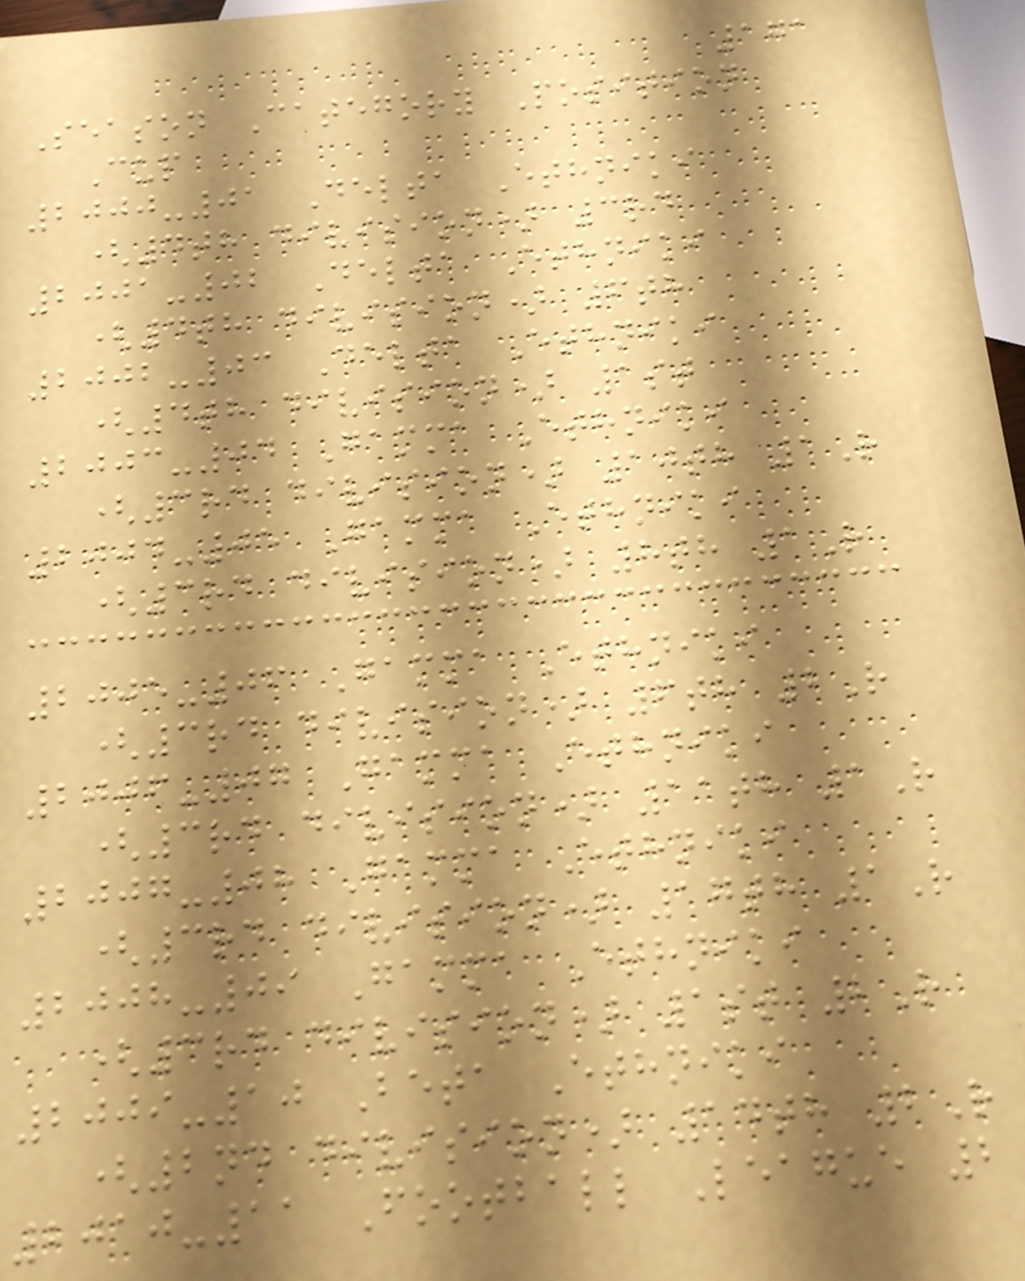171
Season Category Position
Cup
2000-01 Delta Ethniki
(4th division) 3rd
2001-02 Delta Ethniki
(4th division) 6th
2002-03 Delta Ethniki
(4th division) 1st
2003-04 Gamma Ethniki
(3rd division) 10th 1R
2004-05 Gamma Ethniki
(3rd division) 8th 1R
2005-06 Gamma Ethniki
(3rd division) 6th 2R
2006-07 Gamma Ethniki
(3rd division) 11th 1R
2007-08 Gamma Ethniki
(3rd division) 17th 1R
2008-09 Gamma Ethniki
(3rd division) 1st 2R
2009-10 Beta Ethniki
(2nd division) 14th 2R
2010-11 Football League 2
